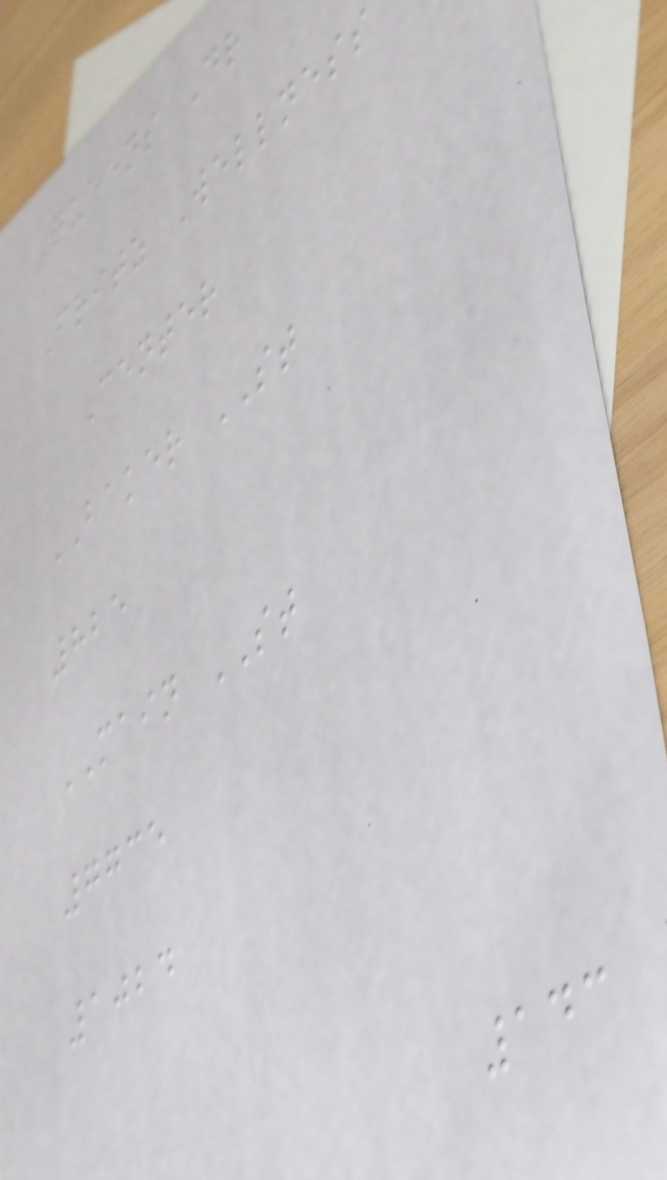Queens Dr
Fritz Wellness
Center
BAKER ST
825
MAIN ST
7735
1024
143
